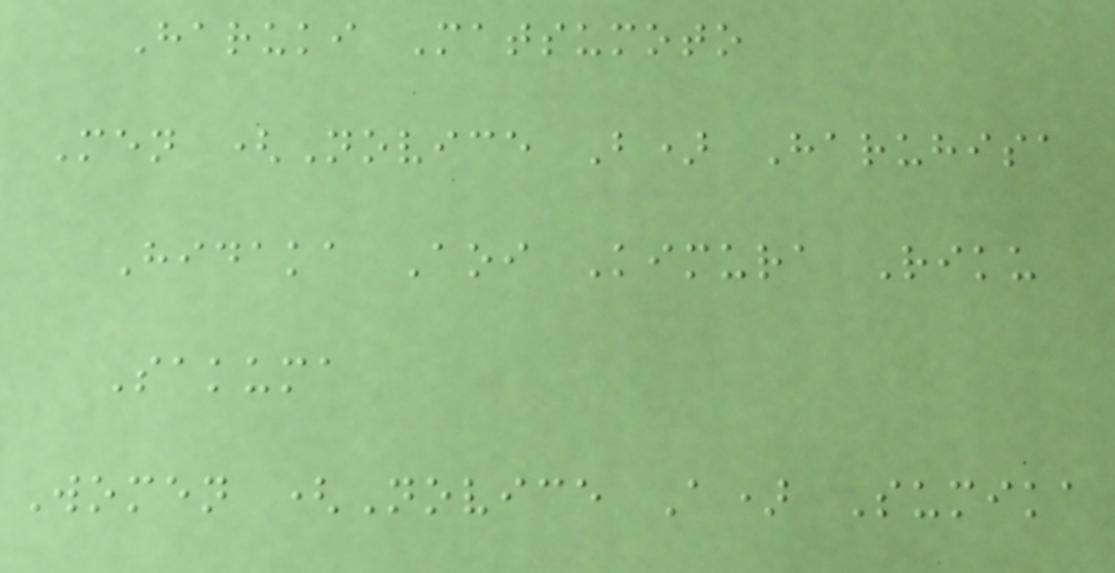Haruki Matsumoto
Men (Novice B) Haruhisa
Hidaka Aoi Kimura Riku
Sakuma
Women (Novice A) Sumika
